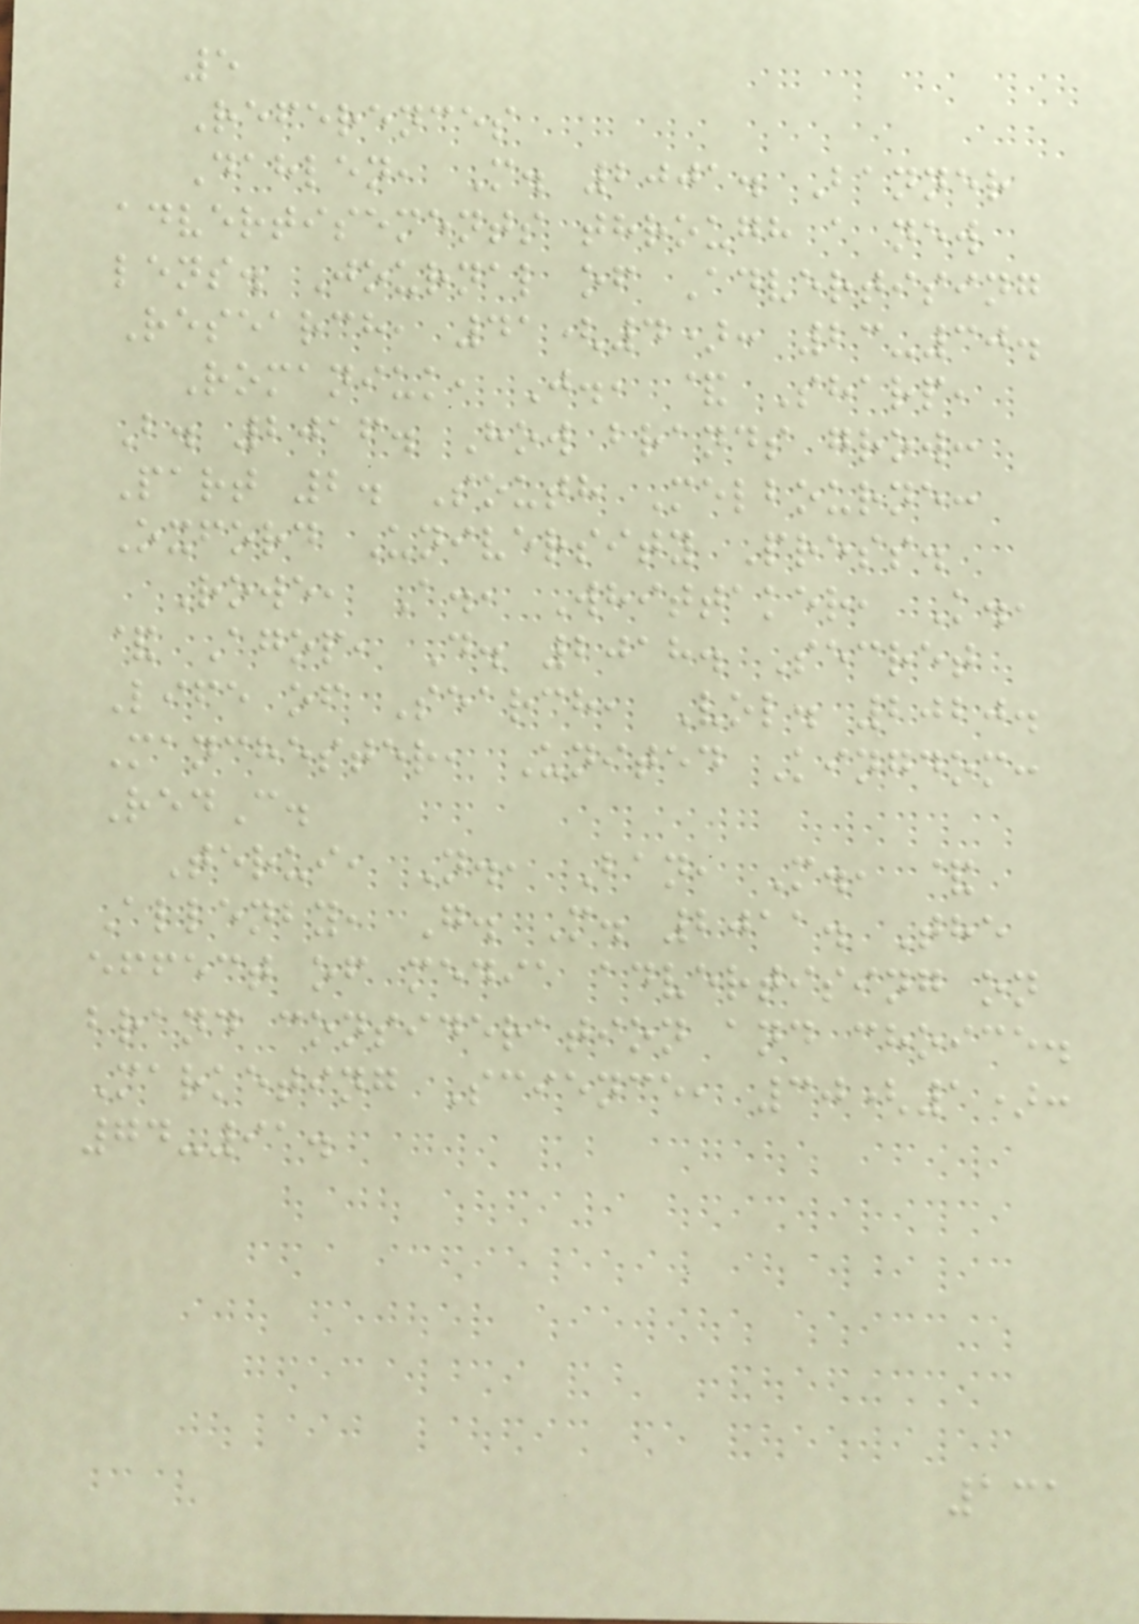5
References
Dahlen, M. 2001. Banner
advertisements through a new
lens. Journal of Advertising
Research, 41(4): 23-30.
Romaniuk, J., & Sharp,
B. 2016. How brands grow:
Part 2. South Melbourne:
Oxford University Press.
Rowe, A., Whittaker, K.,
& Agop, D. 2018. Secret
Life of Search, Vol. 2020.
Manchester, United Kingdom:
RedC.
Terui, N., Ban, M., &
Allenby, G. M. 2011. The
effect of media advertising on
brand consideration and choice.
Marketing Science, 30(1):
74-91.
131
